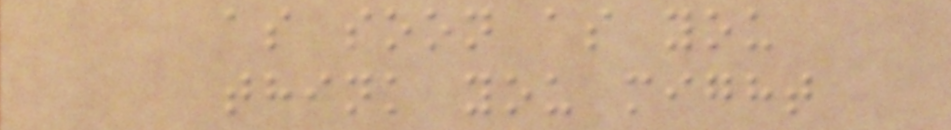as soon as you
think you might
